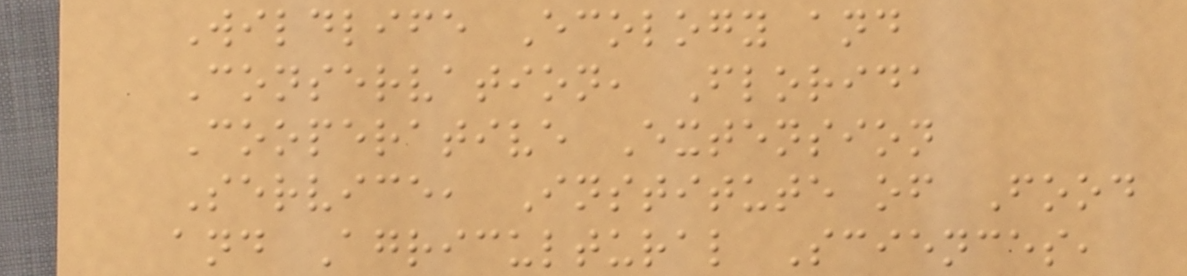Wildlife Ecology and
Conservation, Florida
Cooperative Extension
Service, Institute of Food
and Agricultural Sciences,
